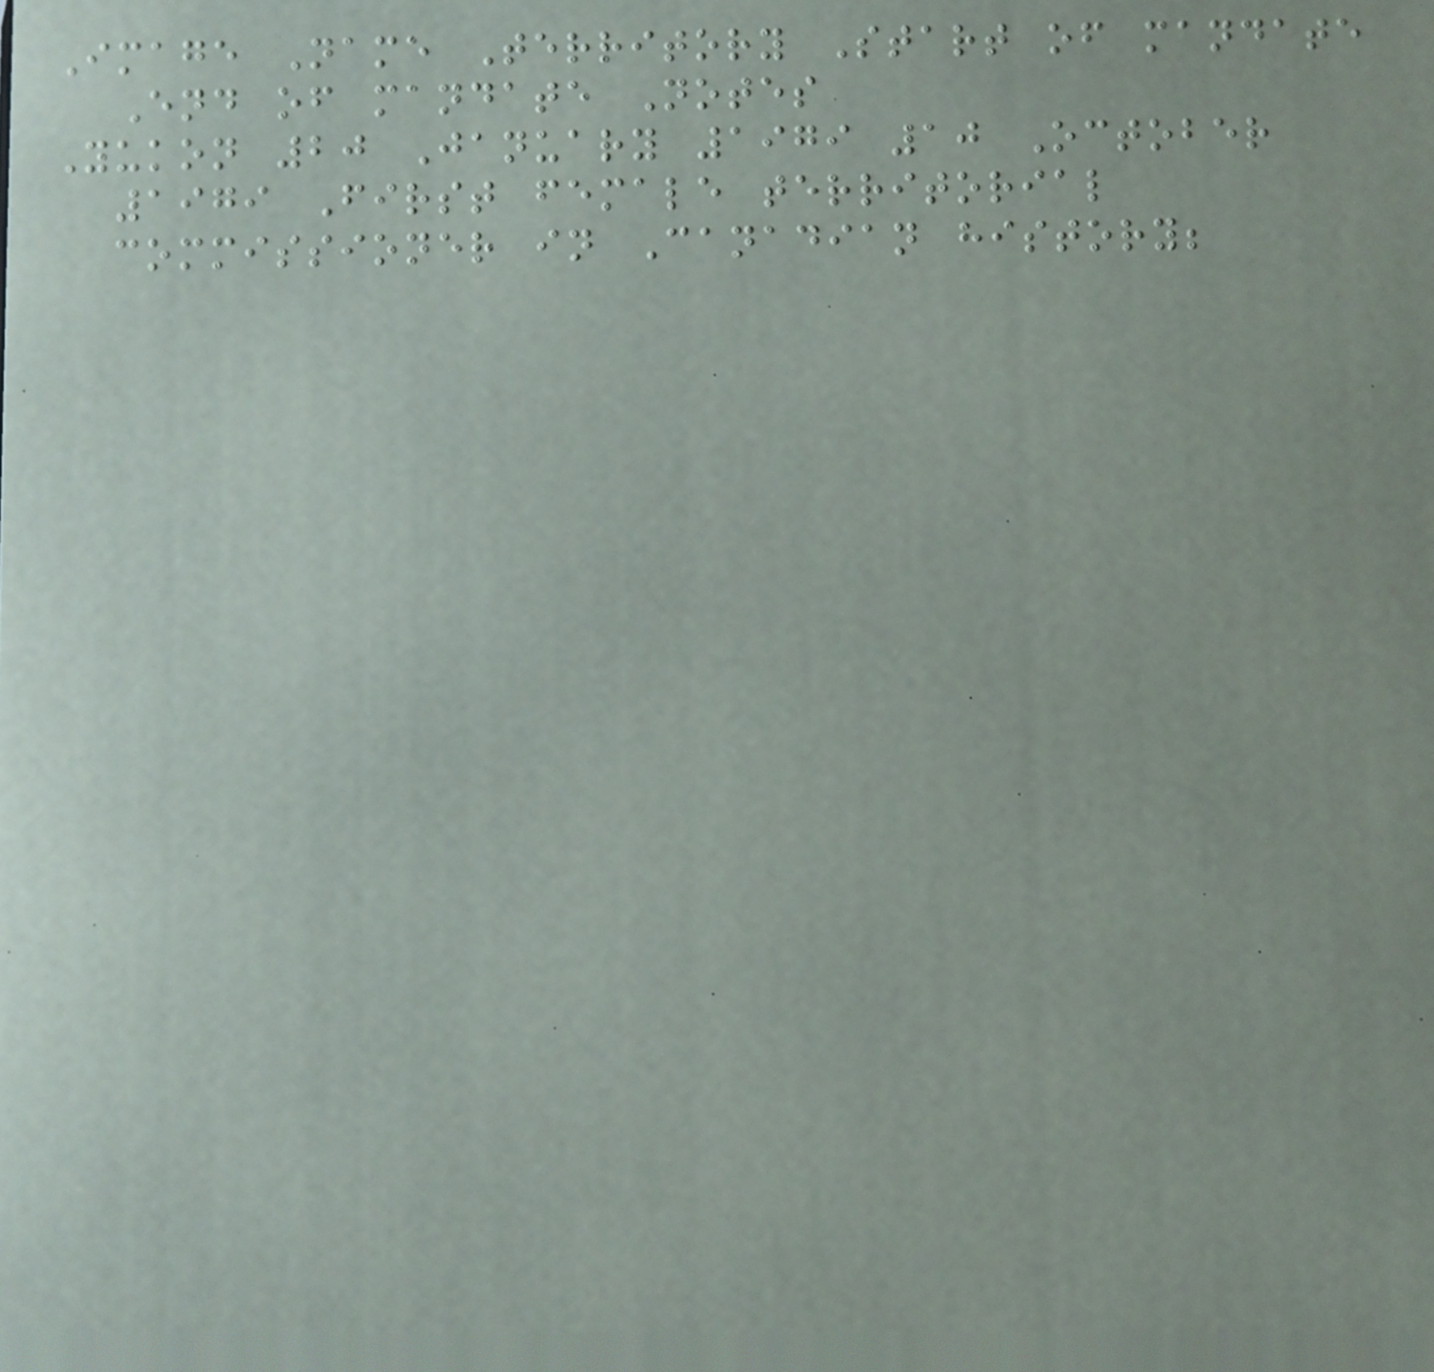Image Name Territory Start of mandate
End of mandate Notes
Yukon 20 January 1979 10 October
1979 First female territorial
commissioner in Canadian history;
